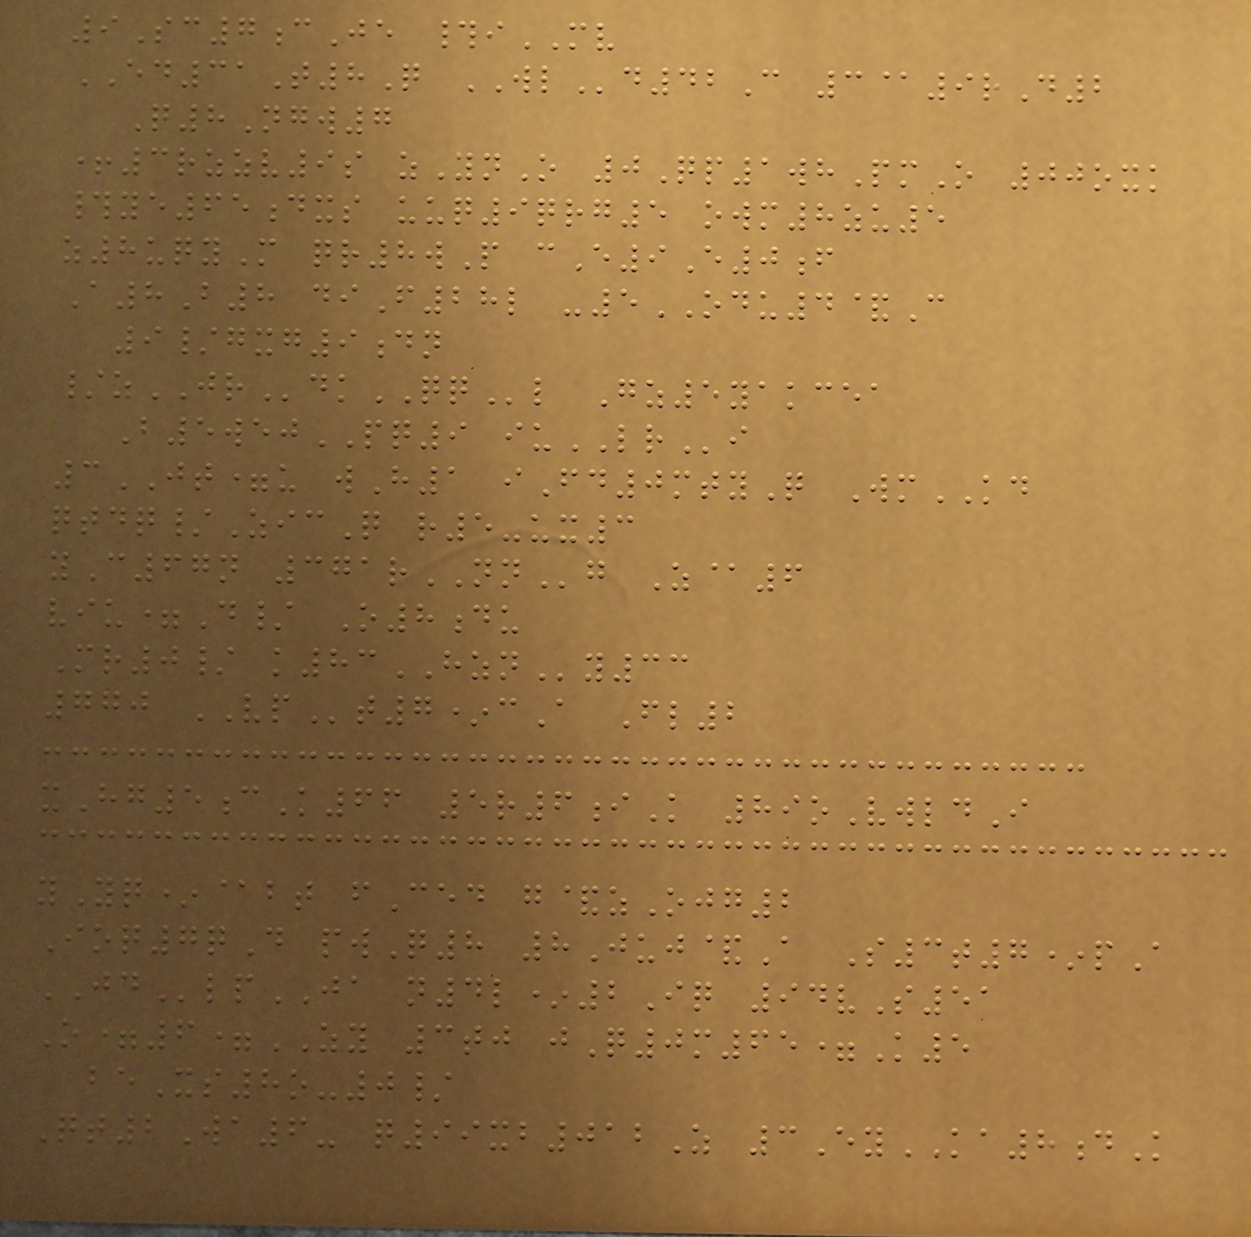9Sc7cJe #iMV
ED31T8Q WLd42C 3@9rD2
Q8Ngw7
+3rzzv9s zYnO 0Qp1whPmO 00oxk
#ye65dxs uuq9qrg5 owm8zu5
z8uqyM qr8wP cE9E0f
A8B8 diF28l -5ODU4&C
9/gxg9dn
/zJRdkQQl Gz5yakcea
B5wejPQ9 iuLRi
3JT=u wH1 iFd0mtyQ WmKD
qtdq/ZicQ r5-ux3
yC67n 371rNNg Z@6
viu=D/ O8du
Mr0/ k83HZNy33
770 VPt7*cA Fl2
xHg5cK66 5r6iK 89oVwldI
yYq*@bt fCed g&zOjg2
Ioq7qD pwQ8 8Juj&A S3t7*pA
JDlpJA n4l*2Iq 94vS51
O=6=ZY 3tj jQ0m65=K5
beXs8o-0/
Qt2Wa6- q99xb012Z 3EyKA8dK
